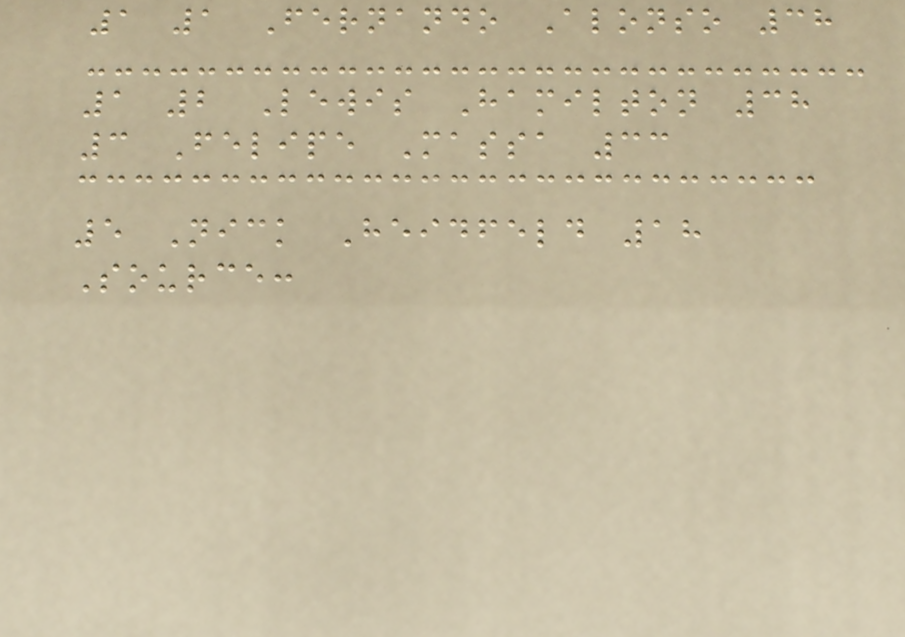1 1 Fernando Alonso 38
1 2 Lewis Hamilton 38
3 Felipe Massa 33
5 Nick Heidfeld 18
Source:
